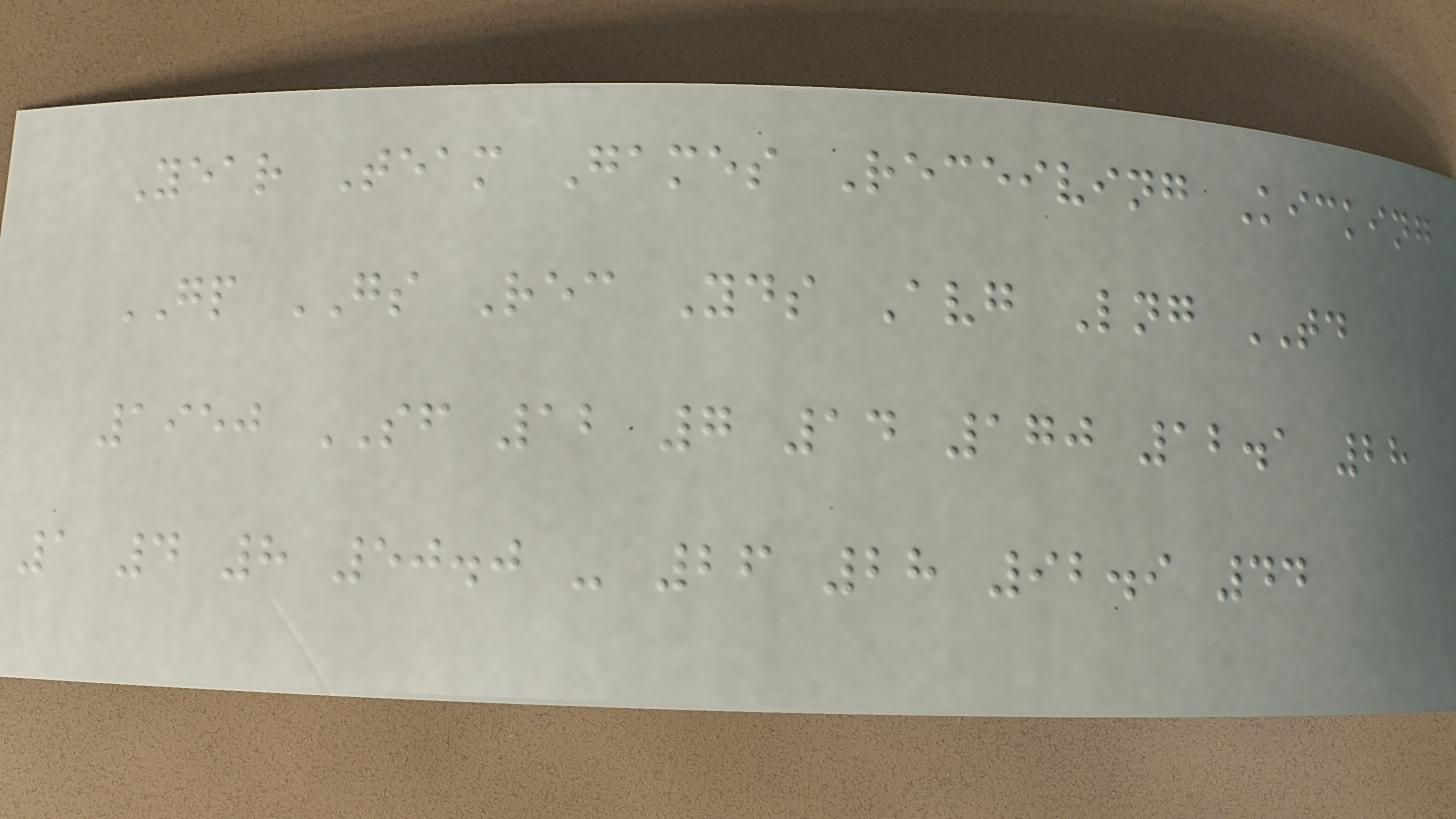Year Team Games Receiving Kicking
GP GS Rec Yds Avg Lng TD
1950 SF 12 7 14 170 12.1 28
1 4 8 50.0 - 26 28 92.9 44
